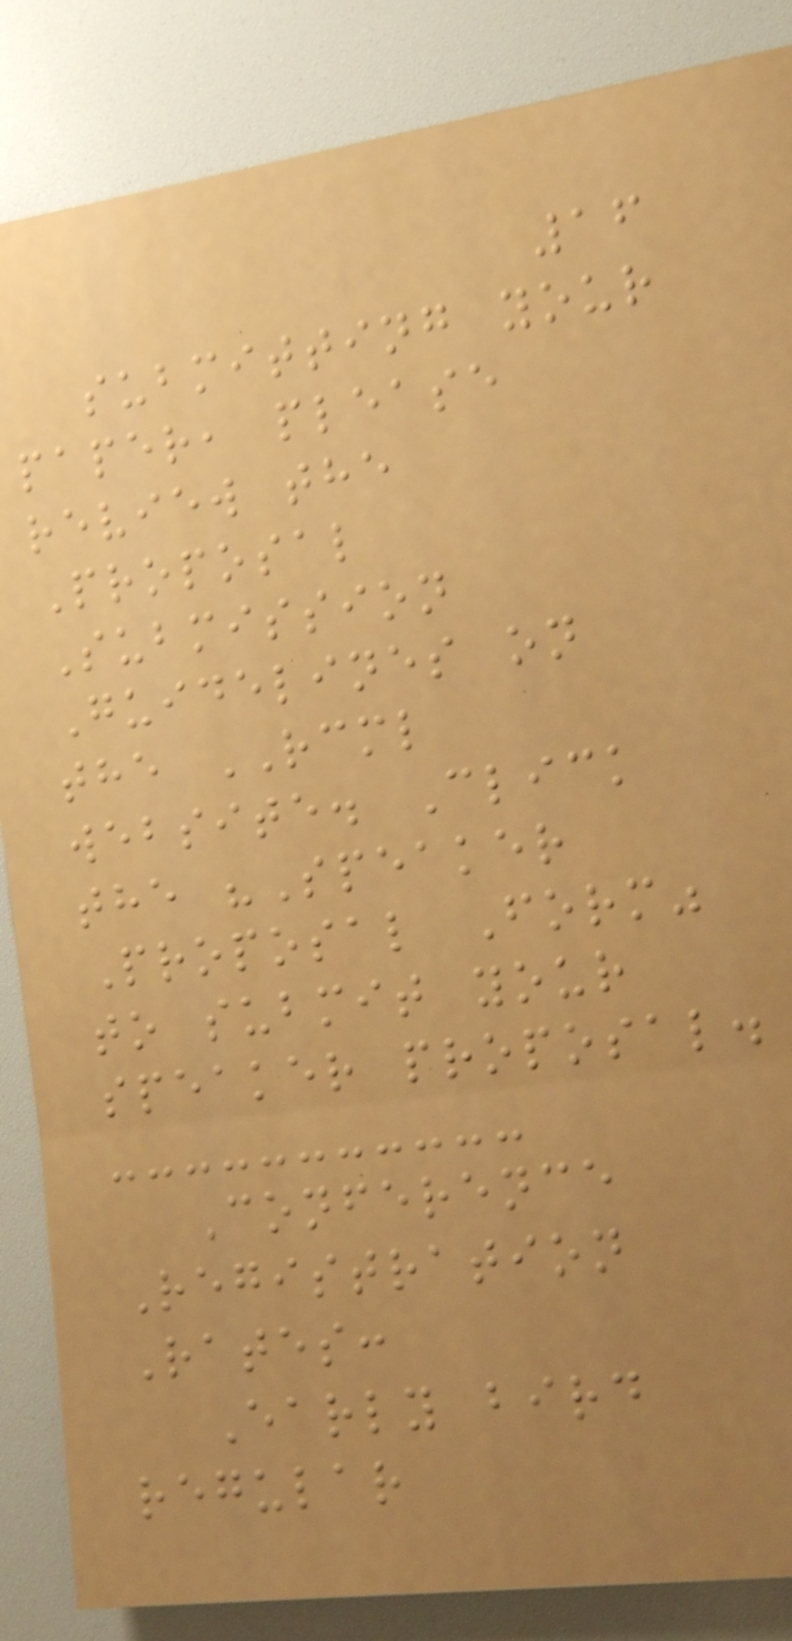16
submitting your
paper, please
review the
Proposal
Submission
Guidelines on
the RCML
website. Click
the "Speaker
Proposal Form"
to submit your
speaker proposal.
Conference
Registration
Rates:
Early bird
regular
